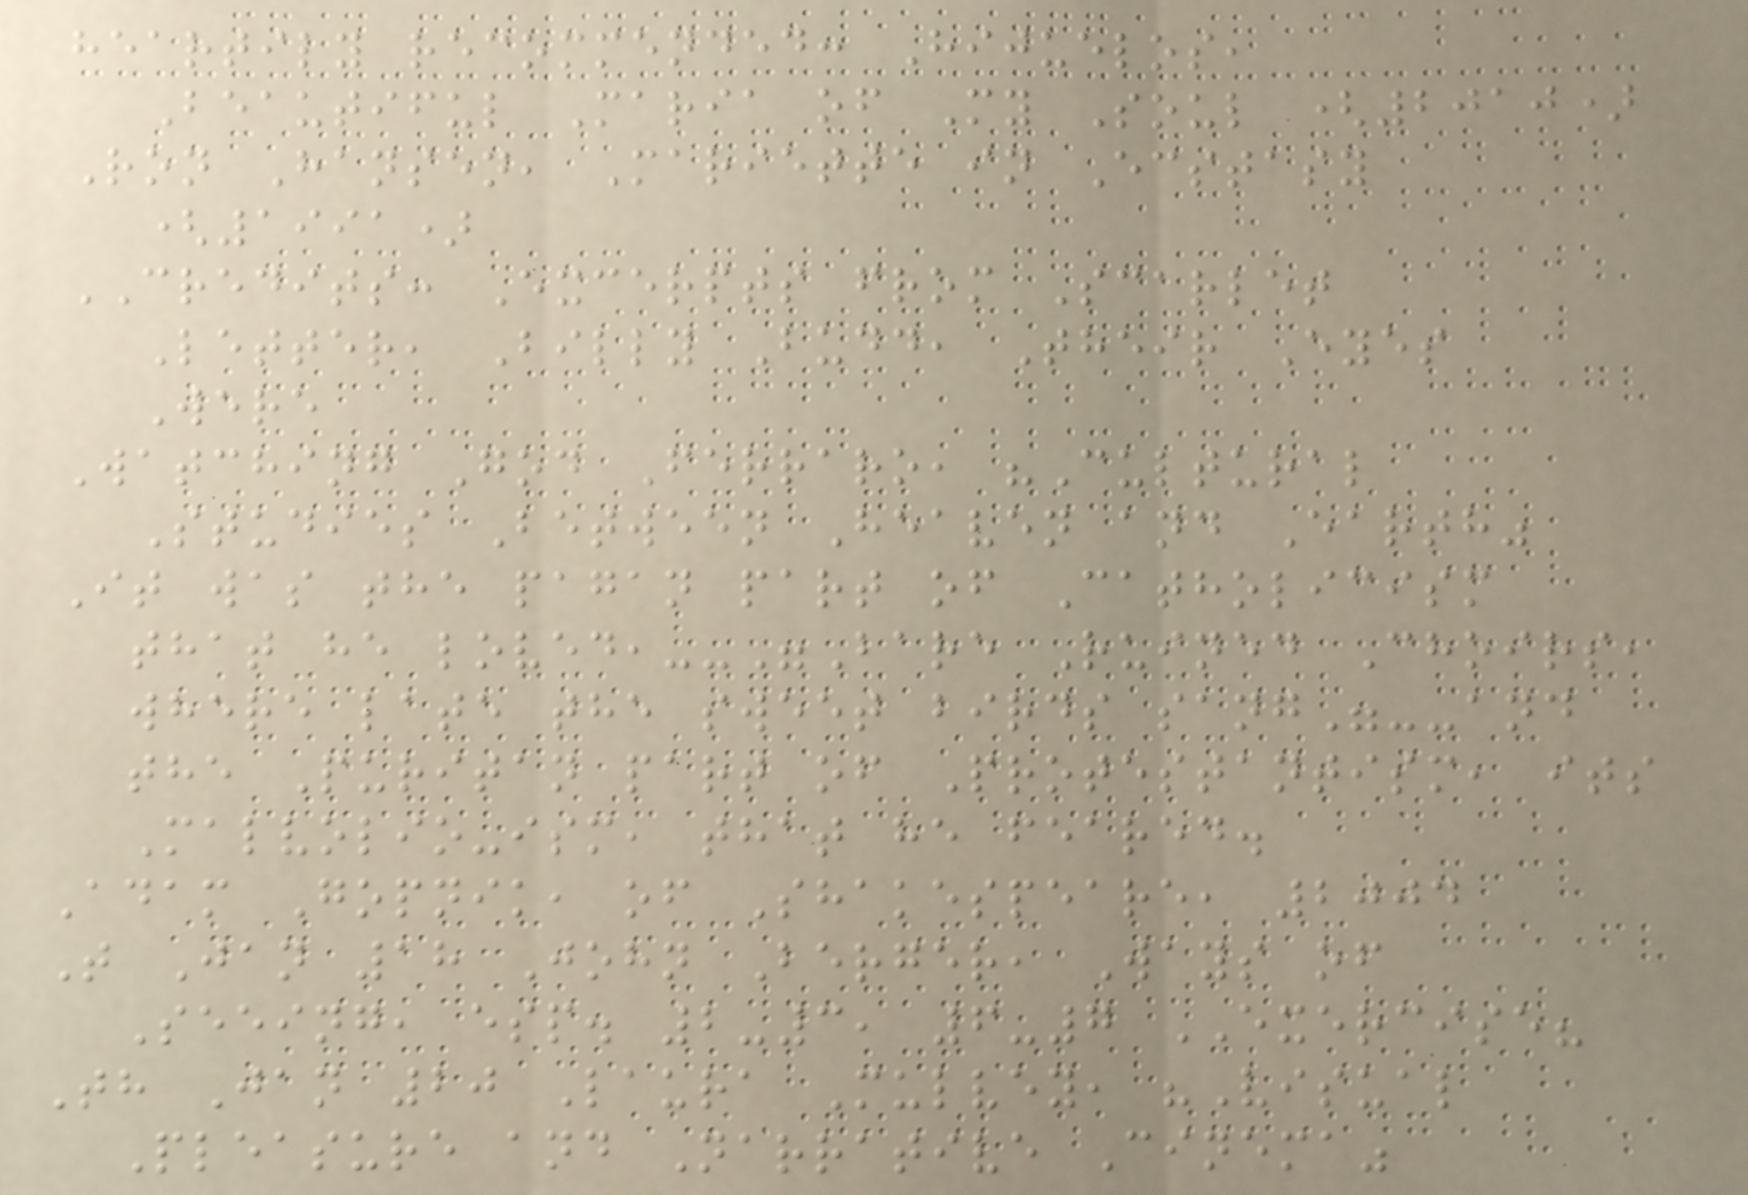heartily recommended: Hijuelos,
Beautiful Maria of My Soul (2010)
Ron Hansen, Mariette in Ecstasy
(1991)
CREDITS: Excerpts from Scarlet
Letter, Billy Budd, Their Eyes
Were
Watching God Ferraro, "Cultural
Studies Between Heaven and Earth"
It was the pagan part of Catholicism
that he loved,--"Bare Ruined Choirs,
where late the sweet birds sang"--and
the Puritan part of Protestantism, its
Malvolio-ism, that he feared.
Adam Gopnik, of Shakespeare, 2004
T Jan 18 John Berger, Ways of
Seeing, esp. 2-3, 6-7 EXERCISE?
Th Jan 20 Laura Mulvey, "Visual
Pleasure and Narrative Cinema"
